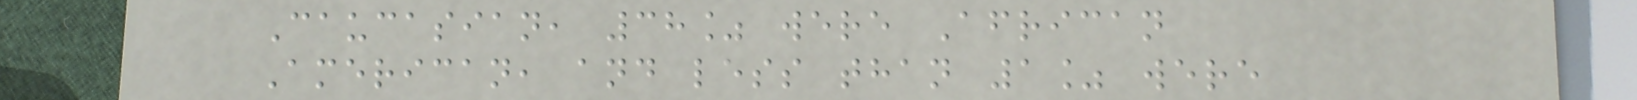Caucasian, 38% were African
American, and less than 1% were
